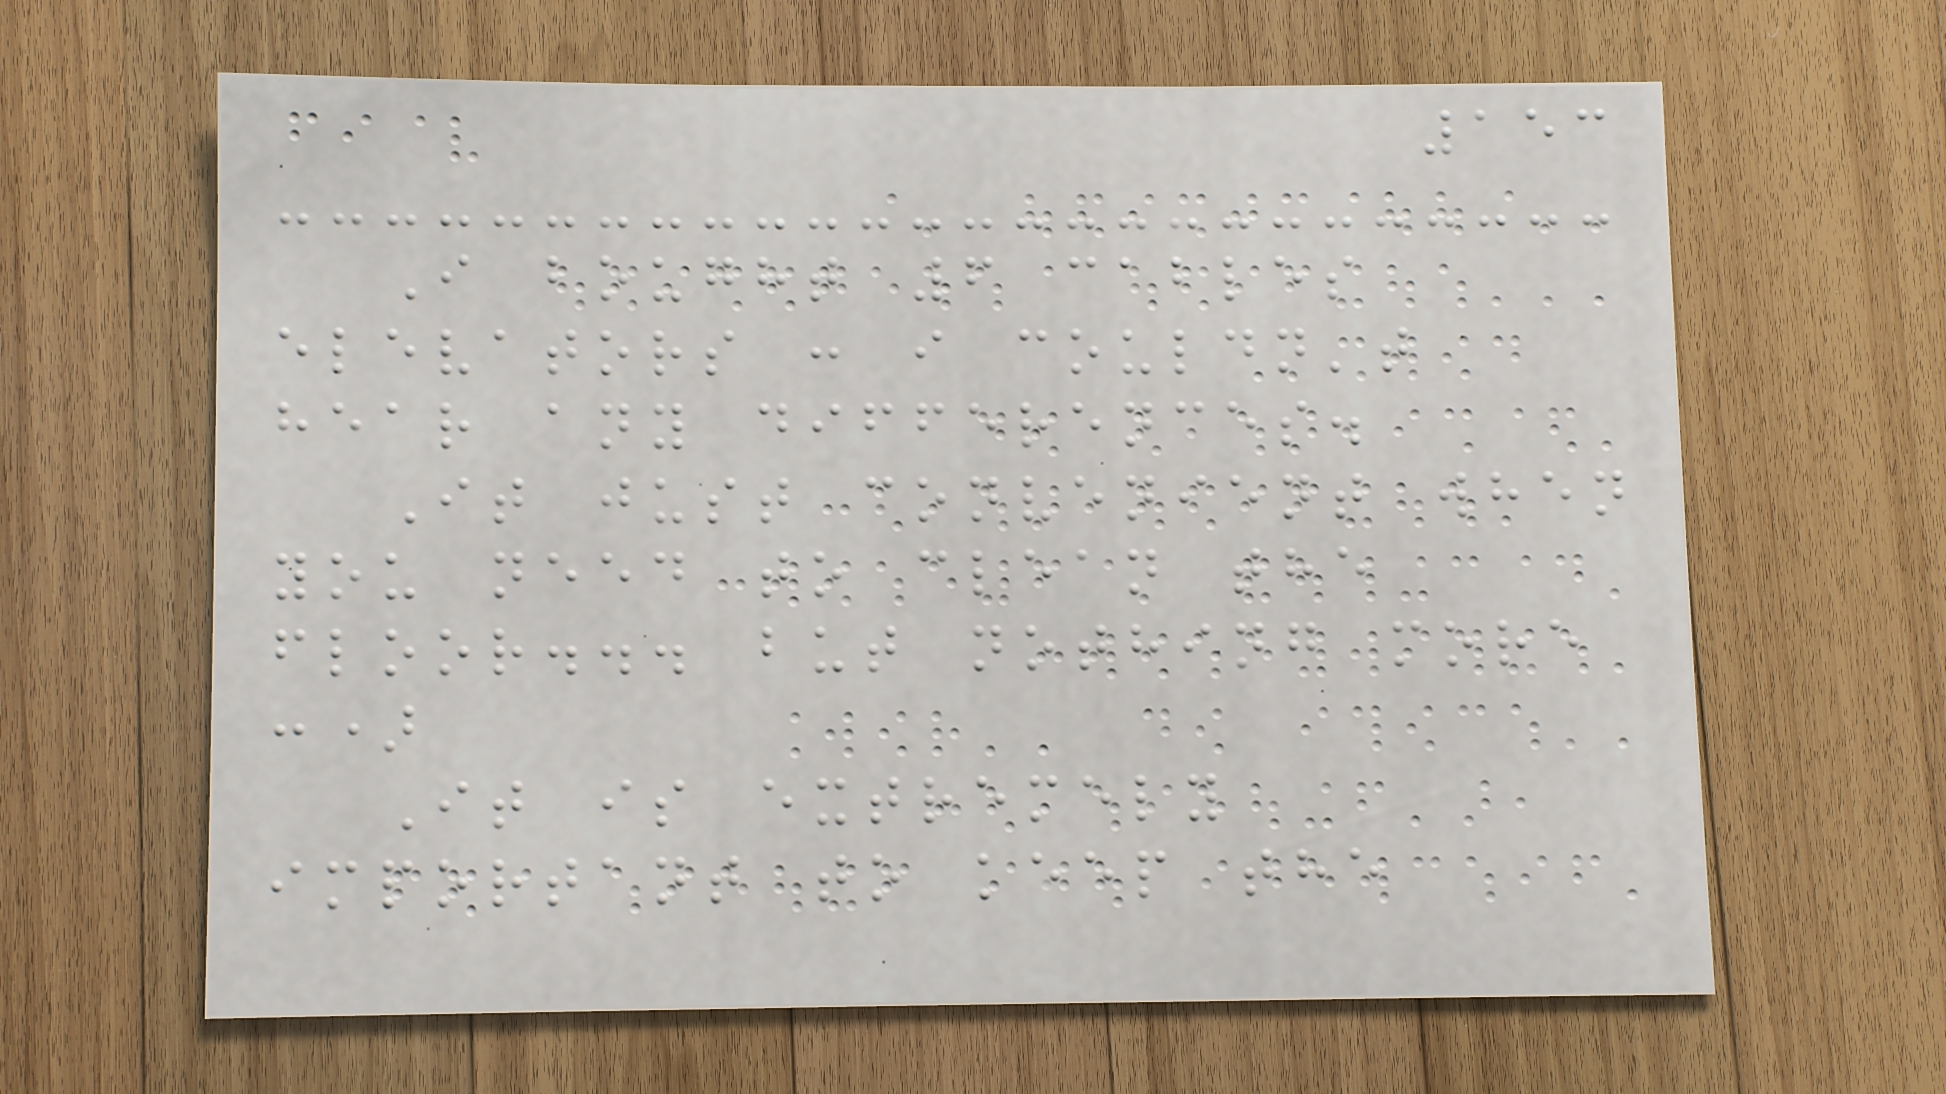153
I bought 6 cables
elevators : i couldn't
hear any differences.
It just convenient when
you need to clean the
floor... but nothing more
:)
It is extremely
important to keep the
